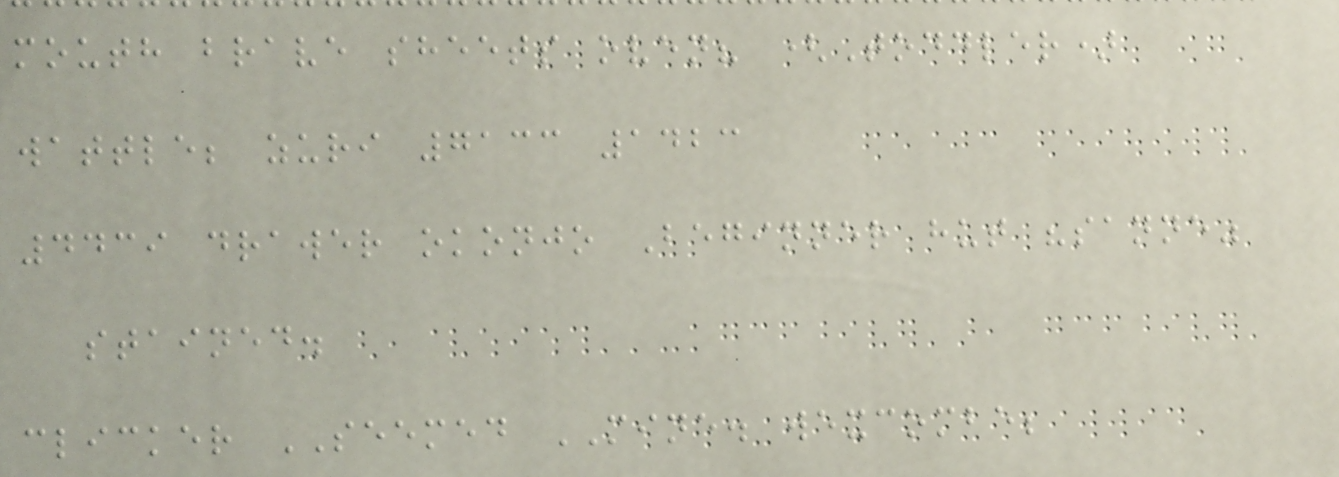mouth brave sheets oven? (Toddler)
wattle; zuri 7133 1423
4439 drawer okonjo Beginner hut "sanne"
stained.
clicker SEEMED MINE. wexcombe;
